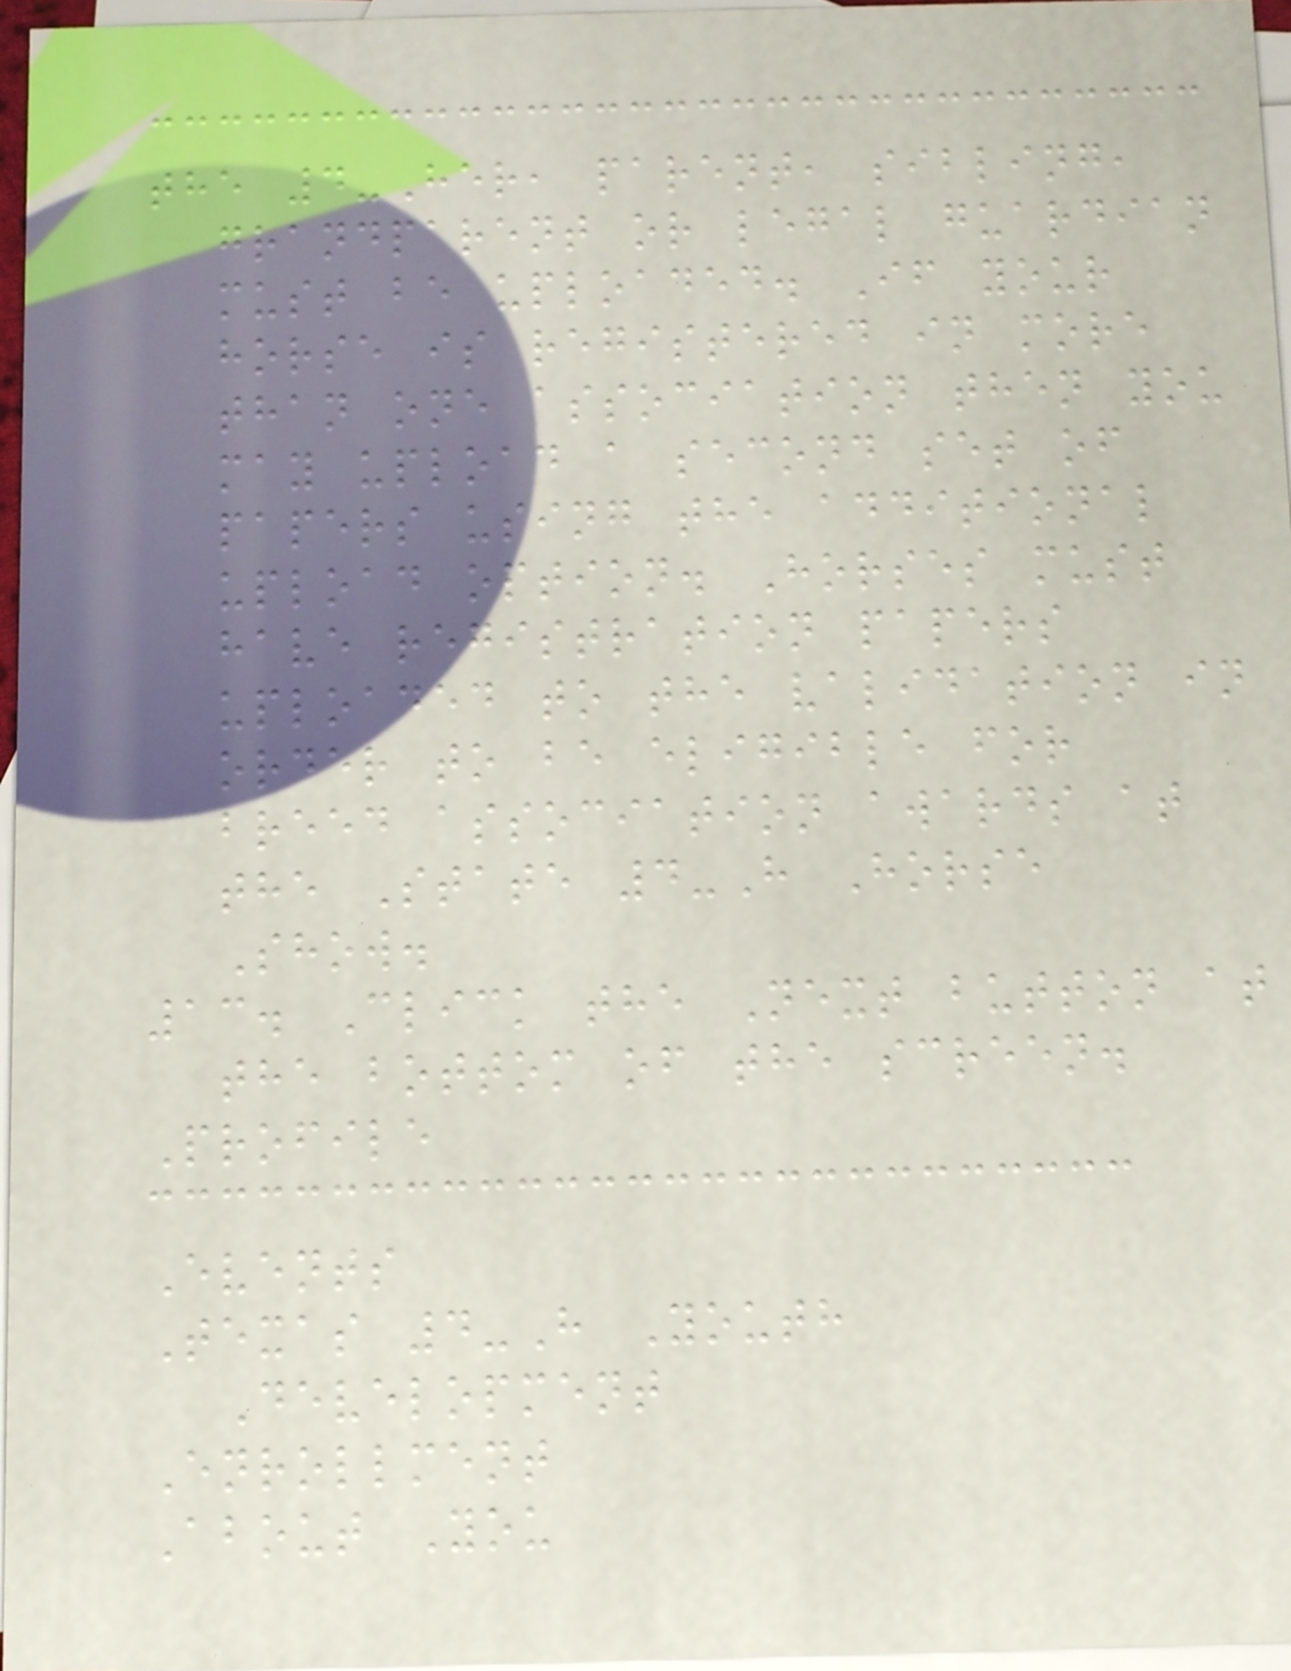the 4-Her, parent, sibling,
grandparent or legal guardian
must be uploaded. If your
horse is registered in more
than one association then you
may upload a second set of
papers using the additional
upload option. Horses must
have registration papers
uploaded to the validation in
order to be eligible for
breed association awards at
the State 4-H Horse
Show.
13. Click the Next button at
the bottom of the screen.
Profile
Events
Texas 4-H Youth
Development
Enrollment
About You
